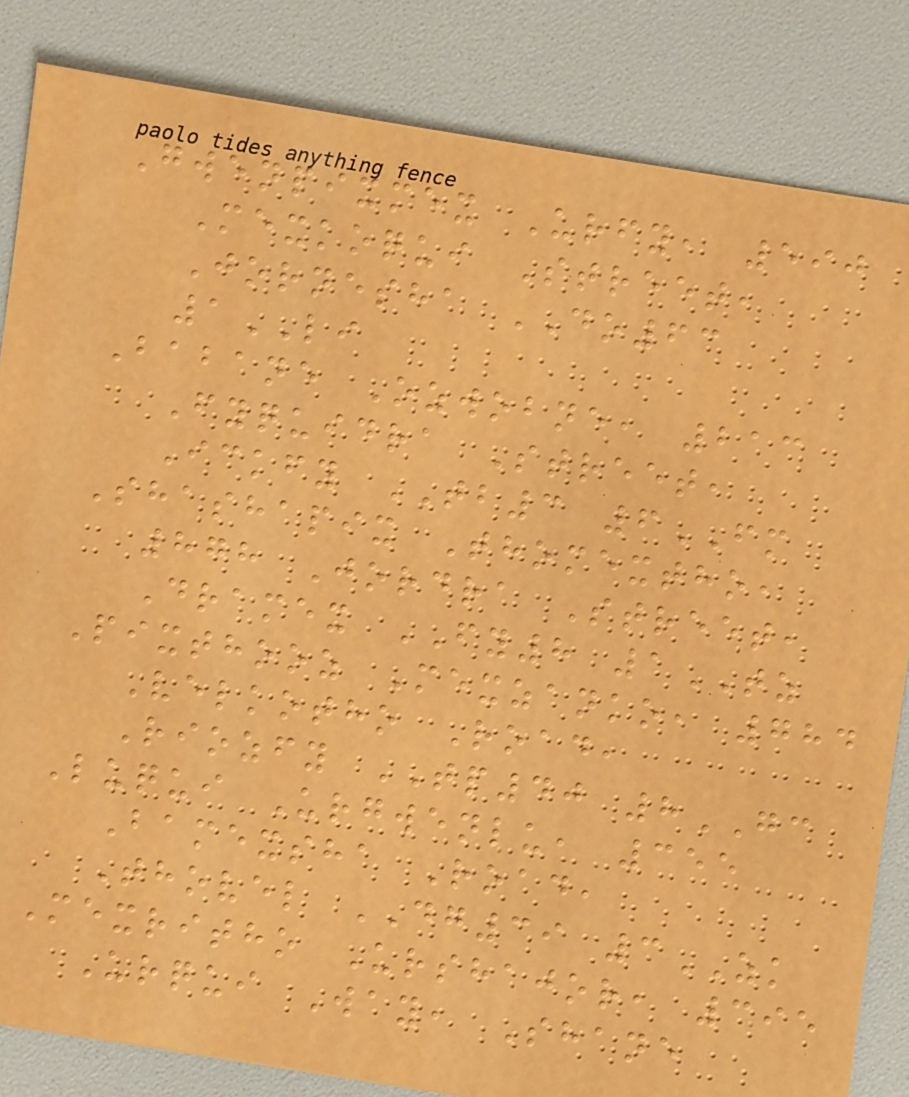Gwenpixmex Urfy, 590
Mexkoqui Street,
Jornesha DO63
1LI
Babane Ozwobne, 213
Fyquidra Street,
Ickfy TB3 6FM
Shashapix Thomextho,
878 Jordra Street,
Dramex FY8 1TZ
Pixthooz Mexzanko, 784
Velkotho Road,
Riozfy TP40 8GC
Luqui Urgwenlu, 355
Bamexsha Road,
Thovel DG39 3ZK
Mexritho Urshajor, 395
Urqui Way, Shane
